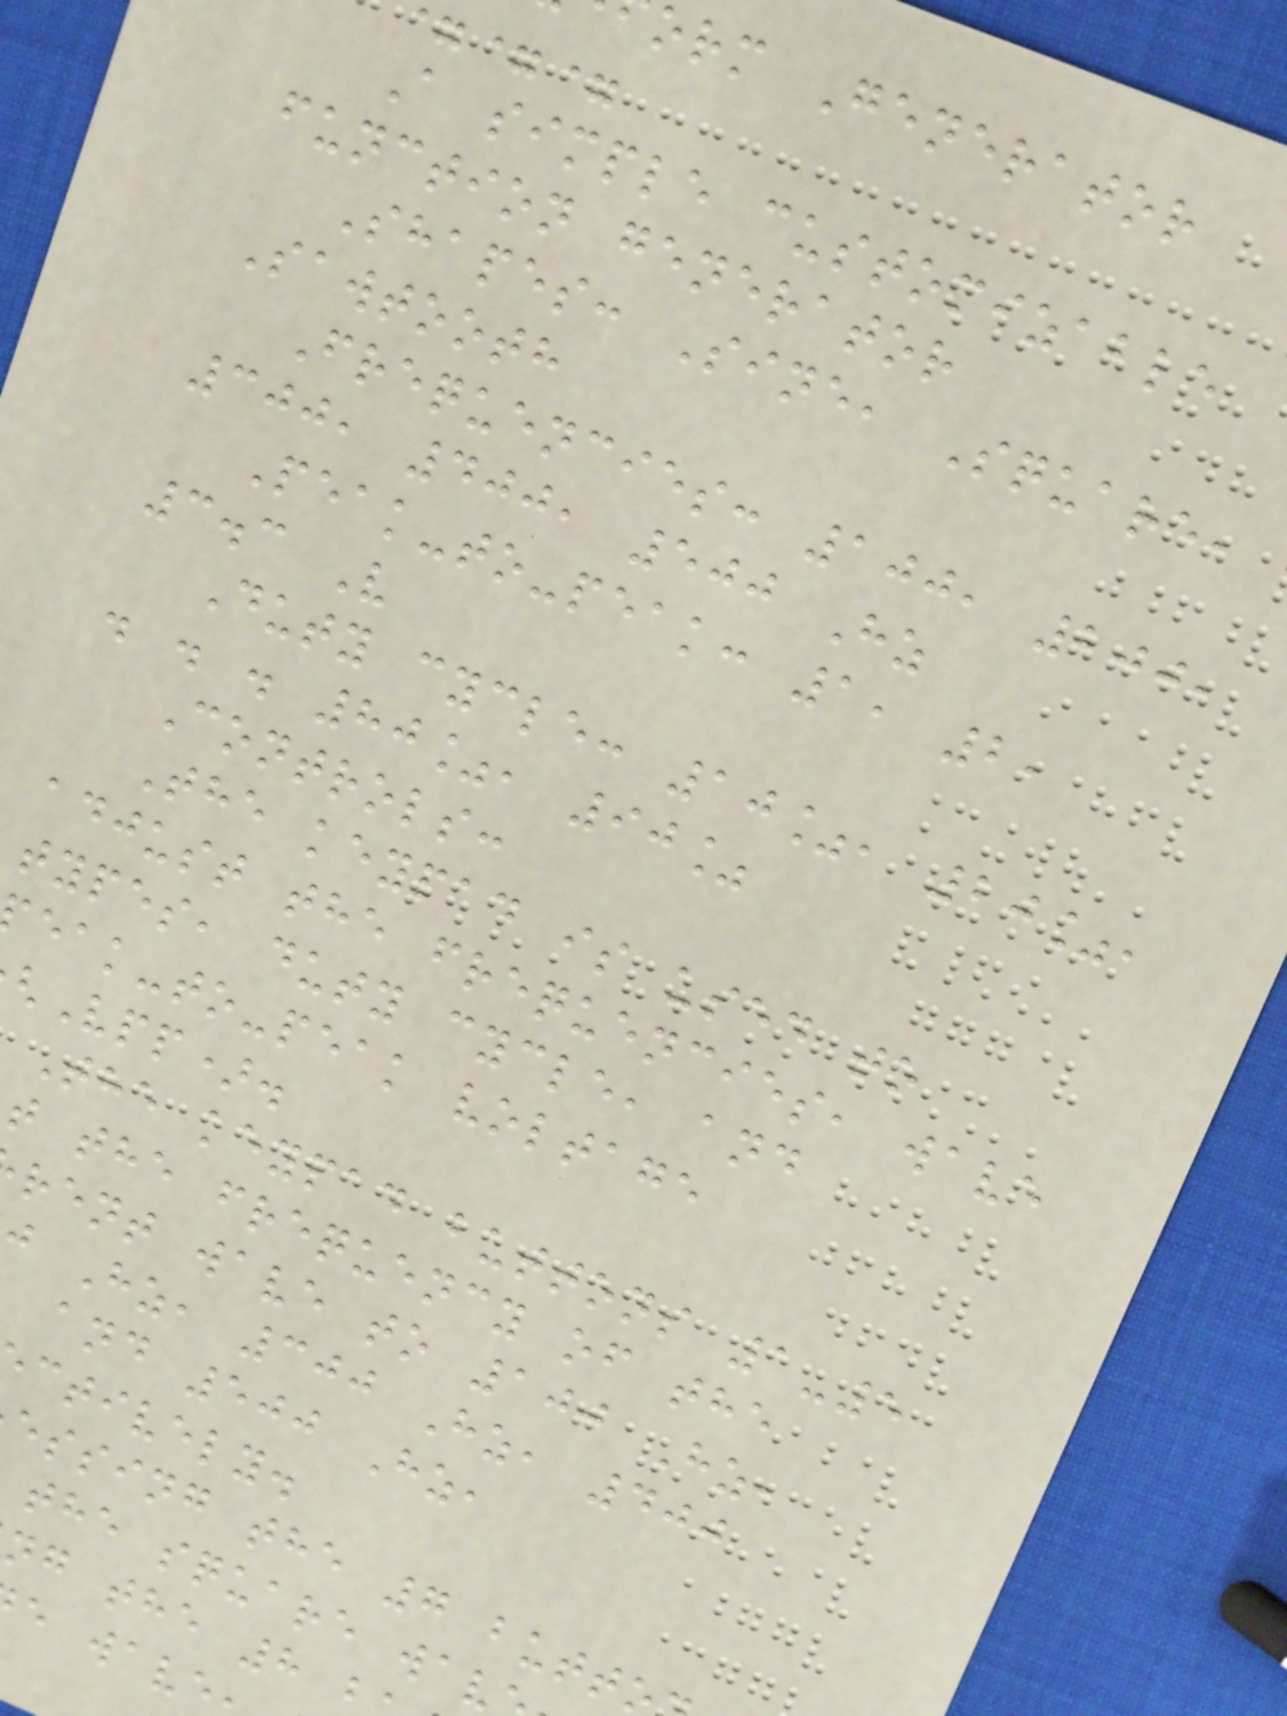orm Generator
==
A simple customizable
function generator
Shapes: Sine, Square,
Sawtooth
Frequencies: 100, 200,
300, 400, 500 Hz
Peak-to-peak: 1, 2,
3.3 V
Duty cycle: 10%, 20%,
. . . 80%, 90%
Controls:
The keypad is used to
adjust the frequencies, wave
types, duty cycle, and
eak-to-peak voltage
Vpp).
The keypad buttons 1-5
t the frequency of the
rent wave to 100 Hz,
j Hz, 300 Hz, 400
and 500 Hz,
ctively.
essing the 7 butt
the square wav
ng the 8
